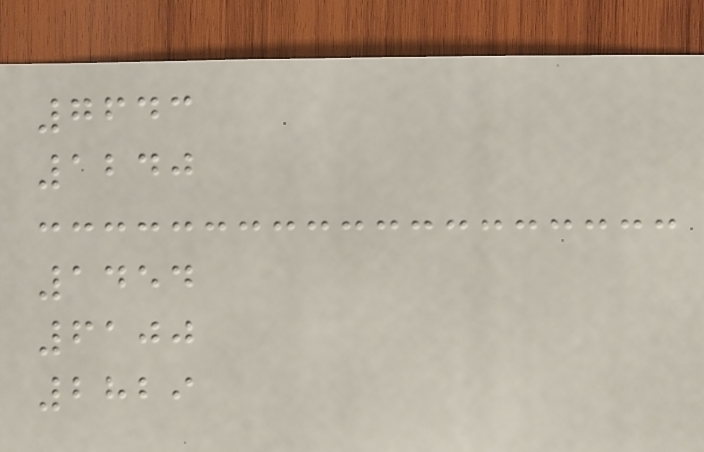7643
1240
1454
6100
2829
